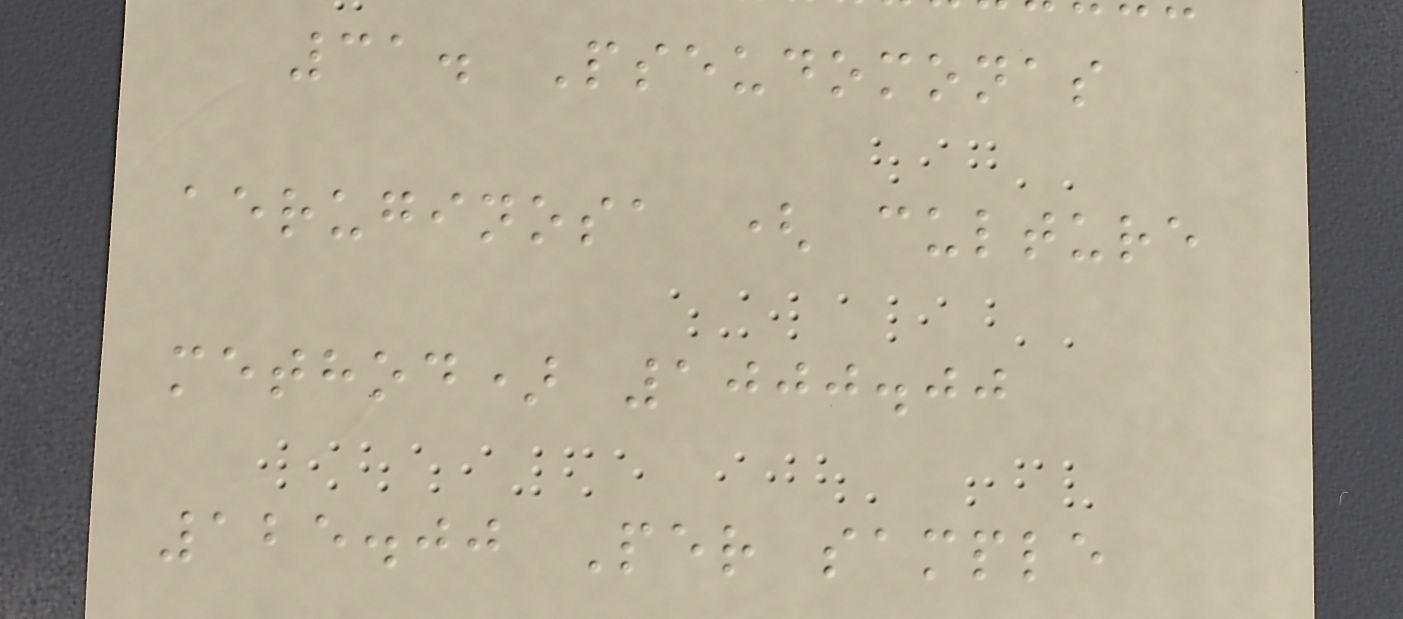31. Pseudomonas
aeruginosa ( culture
method) 1000.00
125.00 Per sample
